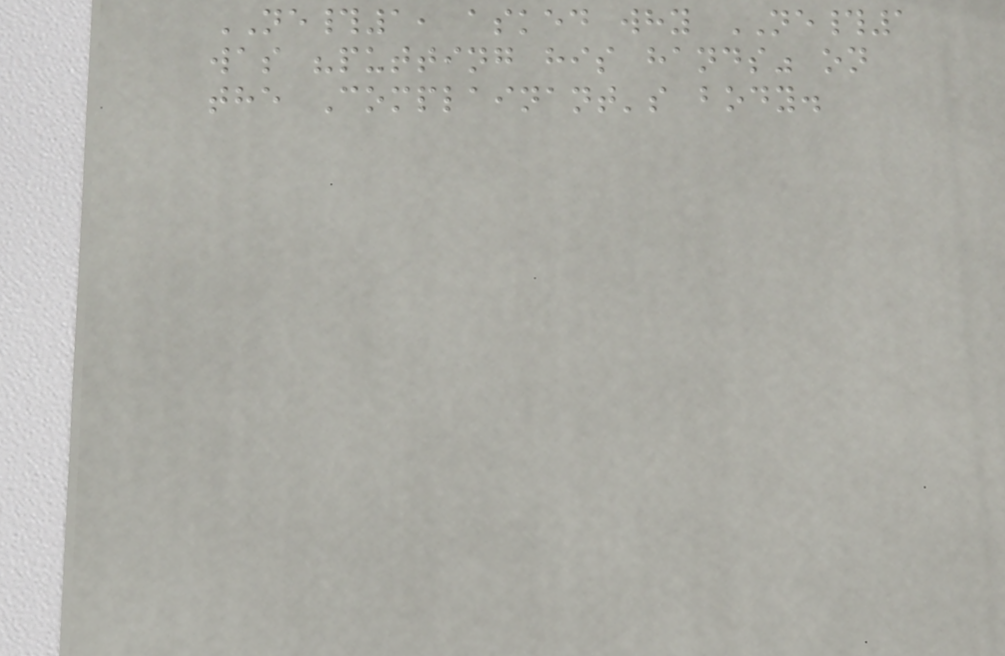NE#1, asked why NE#1
was "putting his hands" on
the Complainant's body.
